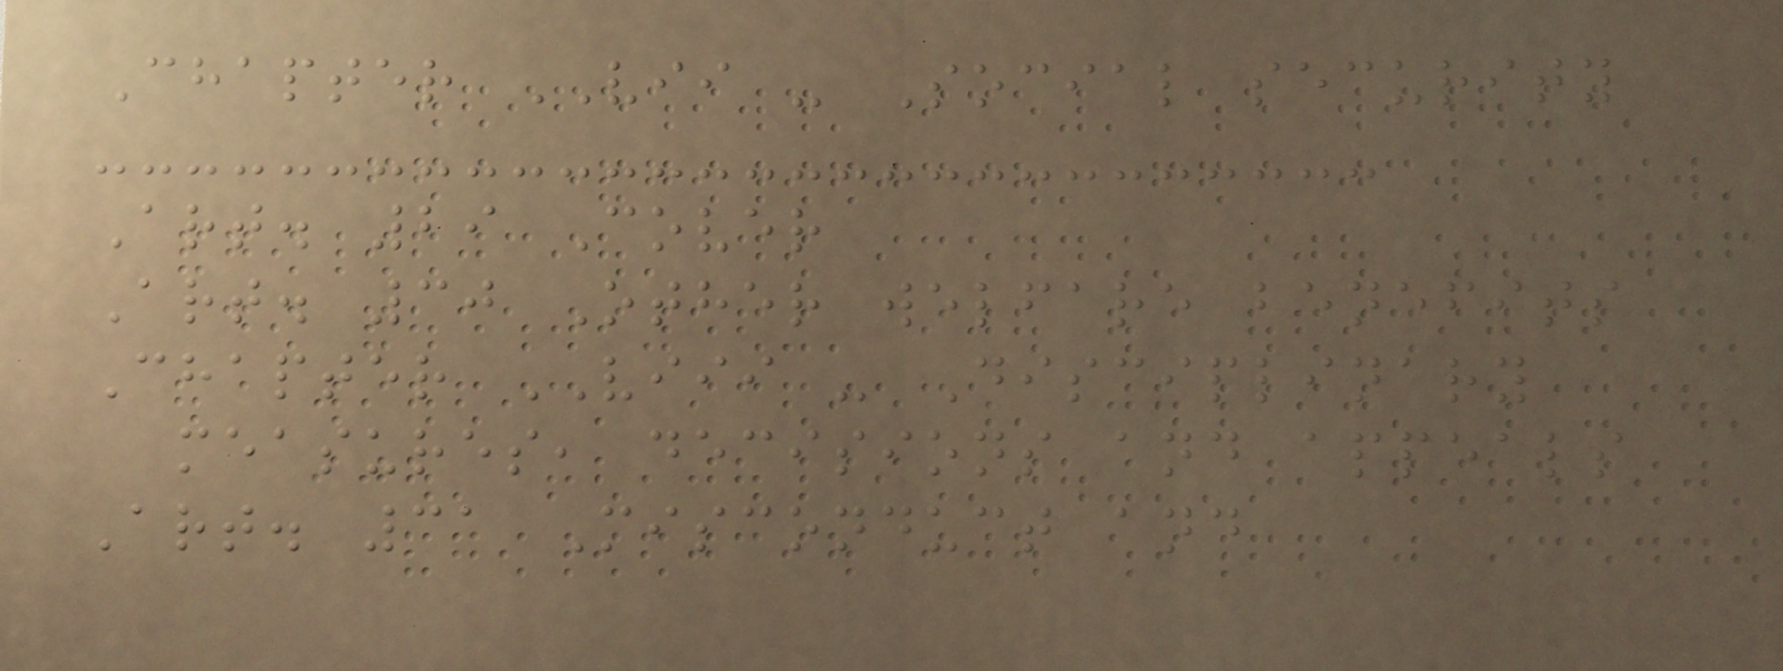Chapter VII - Social security
Art. 29 Cover
Art. 30 Other welfare benefits
Chapter VIII - Disciplinary
measures, decisions and appeals
Art. 31 Misconduct and
